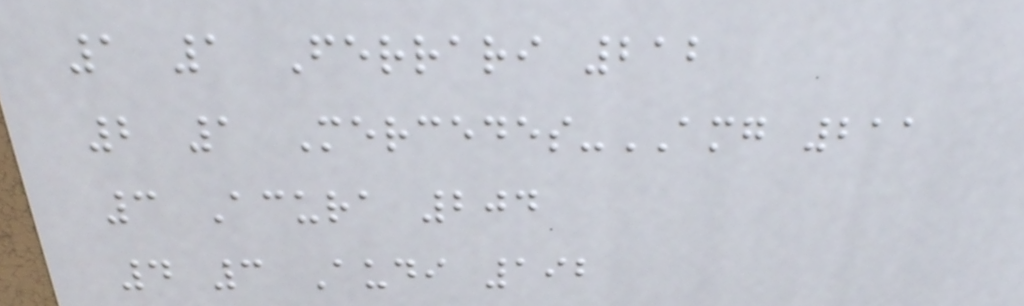1 1 Ferrari 212
2 1 Mercedes-AMG 211
3 Acura 204
4 3 Audi 192
